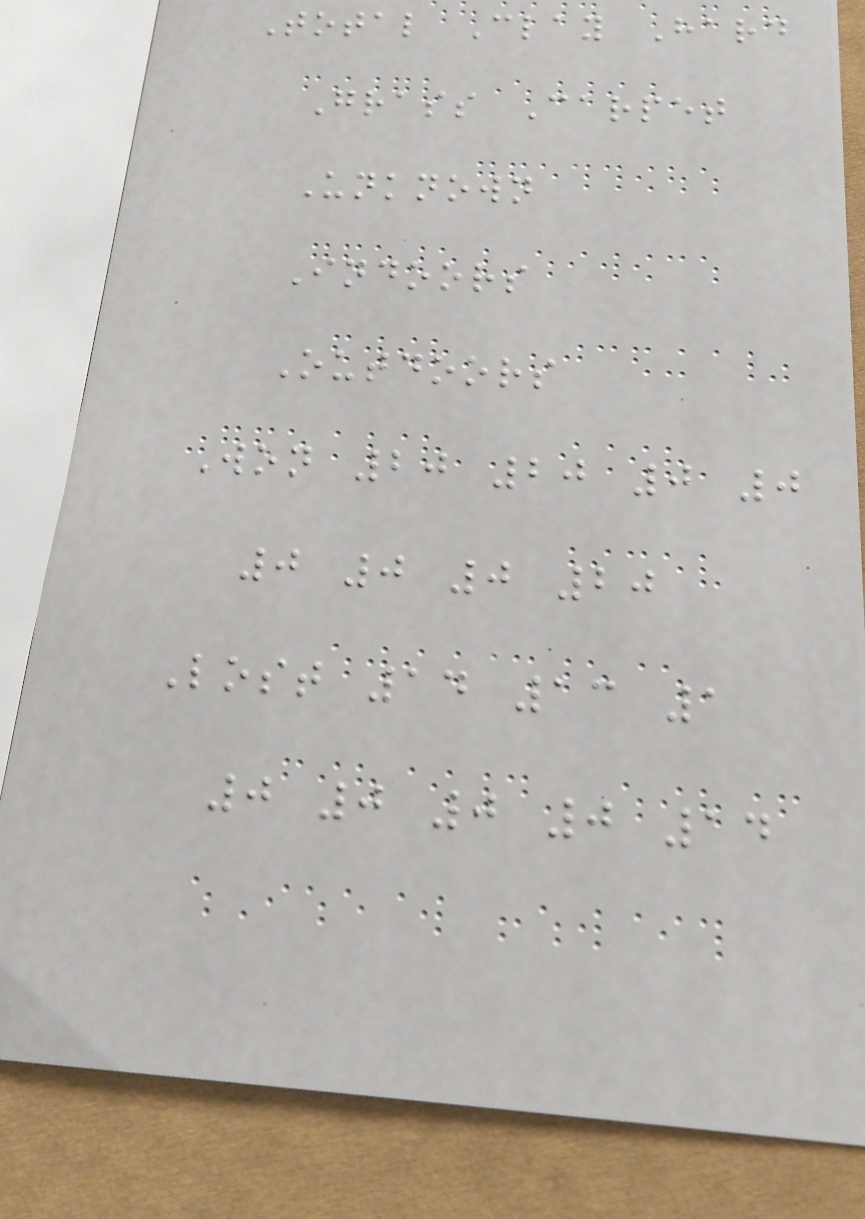Total Clay Hard
Grass Carpet
Unknown
Indoors
Outdoors
Won 20 20 0 0
0 0 0 20
Lost 14 13 1
0 0 0 0 14
